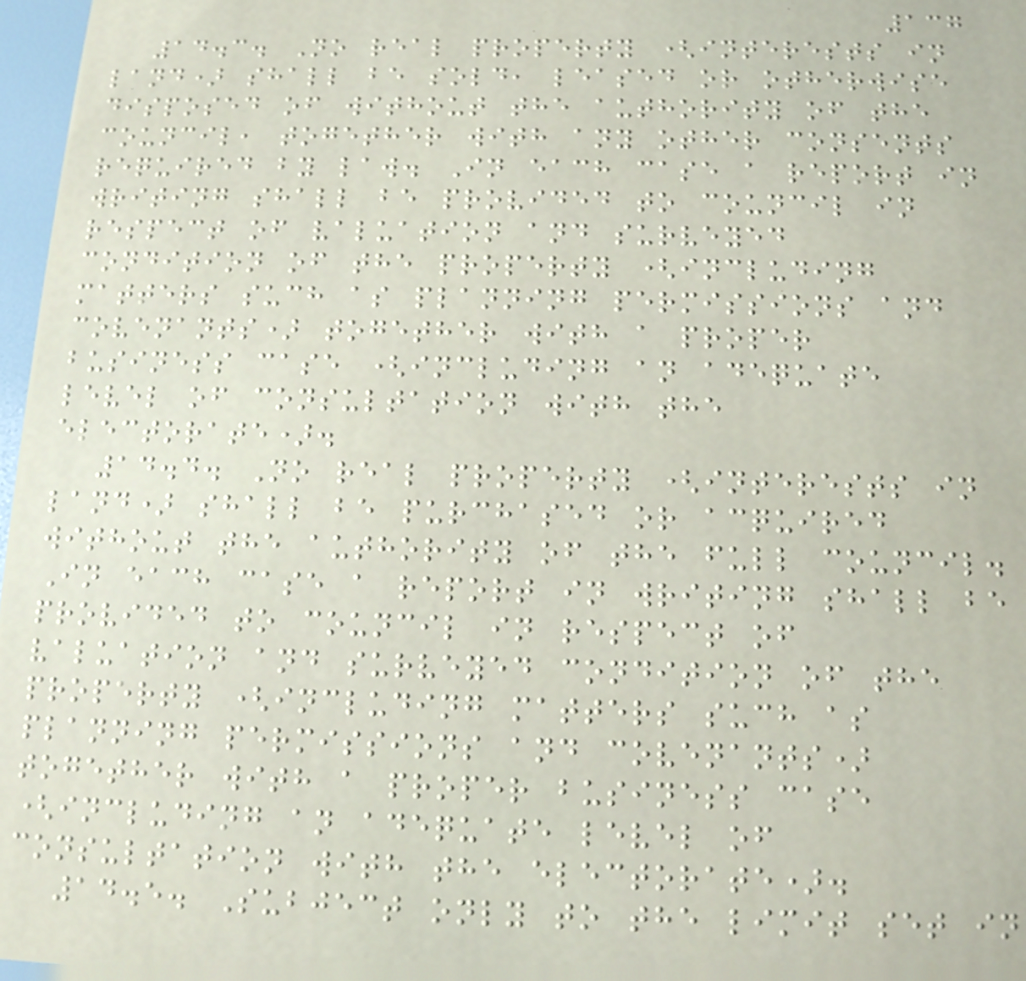137
14.3. No real property (interests in
land) shall be sold, leased or otherwise
disposed of without the authority of the
council, together with any other consents
required by law. In each case a report in
writing shall be provided to council in
respect of valuation and surveyed
condition of the property (including
matters such as planning permissions and
covenants) together with a proper
business case (including an adequate
level of consultation with the
electorate).
14.4. No real property (interests in
land) shall be purchased or acquired
without the authority of the full council.
In each case a report in writing shall be
provided to council in respect of
valuation and surveyed condition of the
property (including matters such as
planning permissions and covenants)
together with a proper business case
(including an adequate level of
consultation with the electorate).
14.5. Subject only to the limit set in
